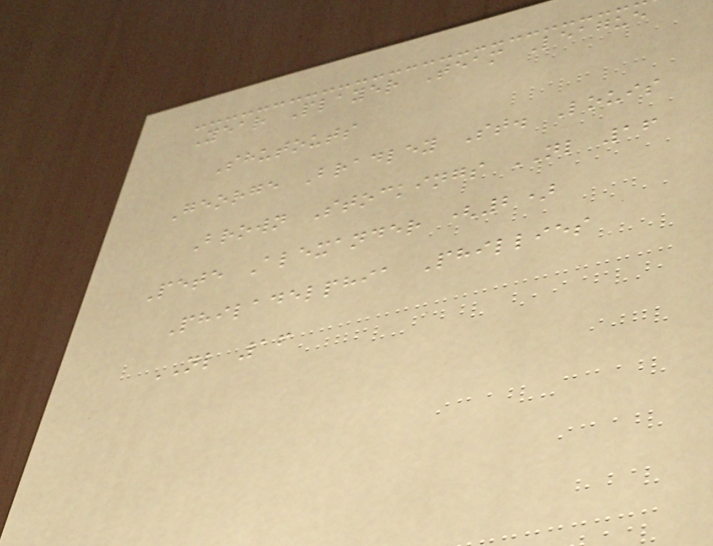Year Player Team League
Shutouts
George Bradley St. Louis
Brown Stockings NL 16
Pete Alexander (2)
Philadelphia Phillies
NL 16
